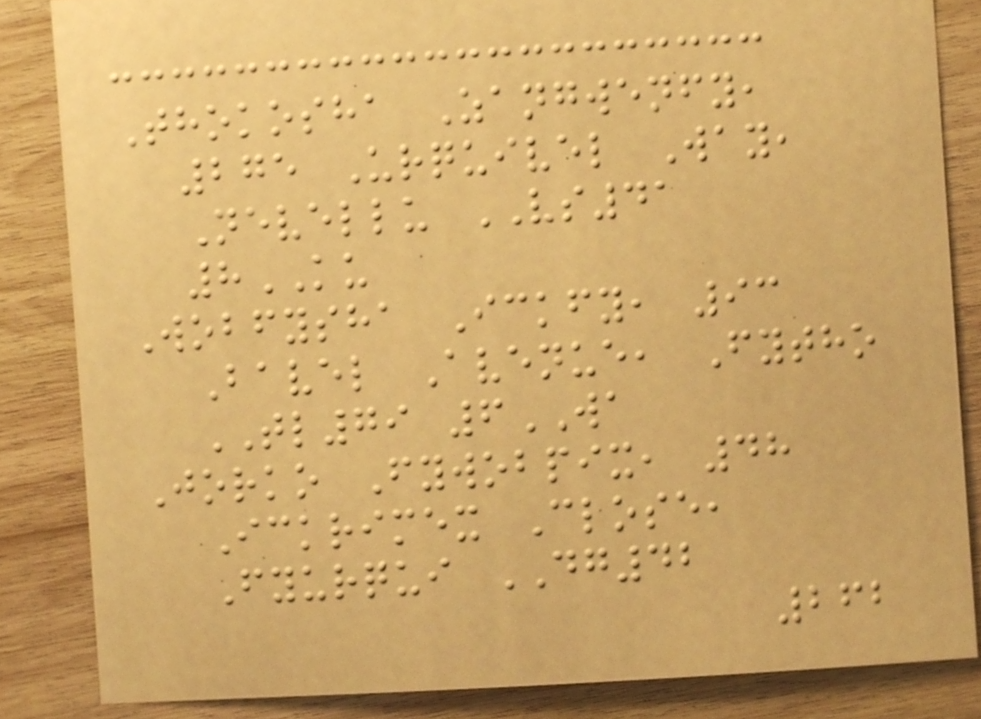Thokosha Zangwenfy,
275 Urquivel Way,
Nevellu VS41
8KU
Wobfysha Ickfy, 93
Bavel Avenue, Fytho
TL79 6WA
Jorko Fywobpix, 48
Ickrimex Close,
Fyurqui DG42
262
